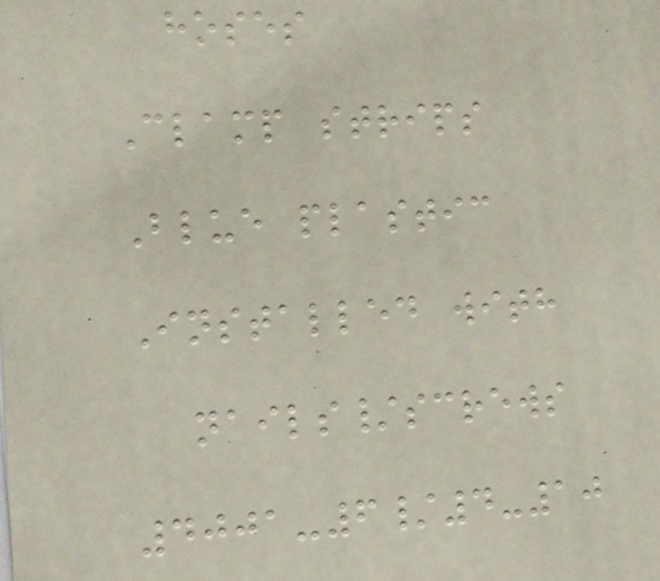hoses
Clamp strips
Blue plastic
Installed with
nails/screws
4001-6/4-10
